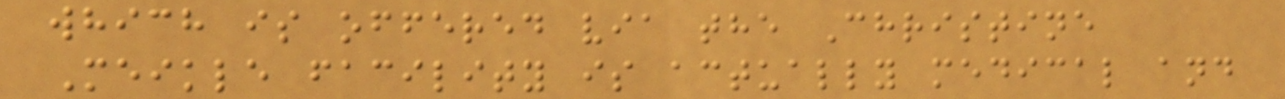which is offered via the Christine
Meikle facility is actually medical and
